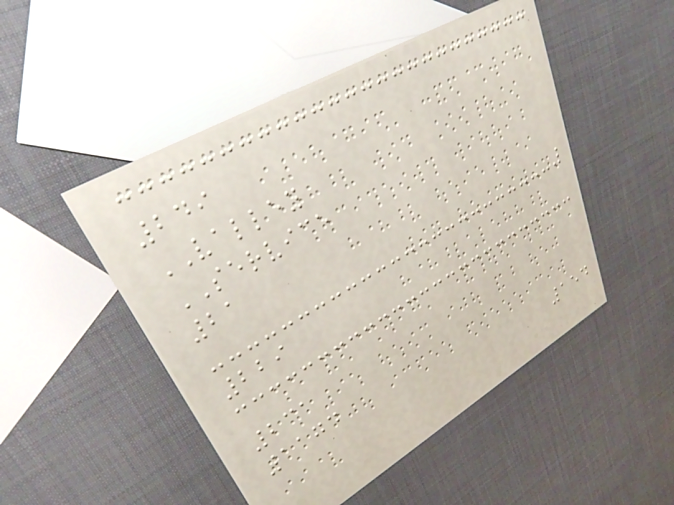249
VALLEY
SERVICE
21
229
231
1174
154
